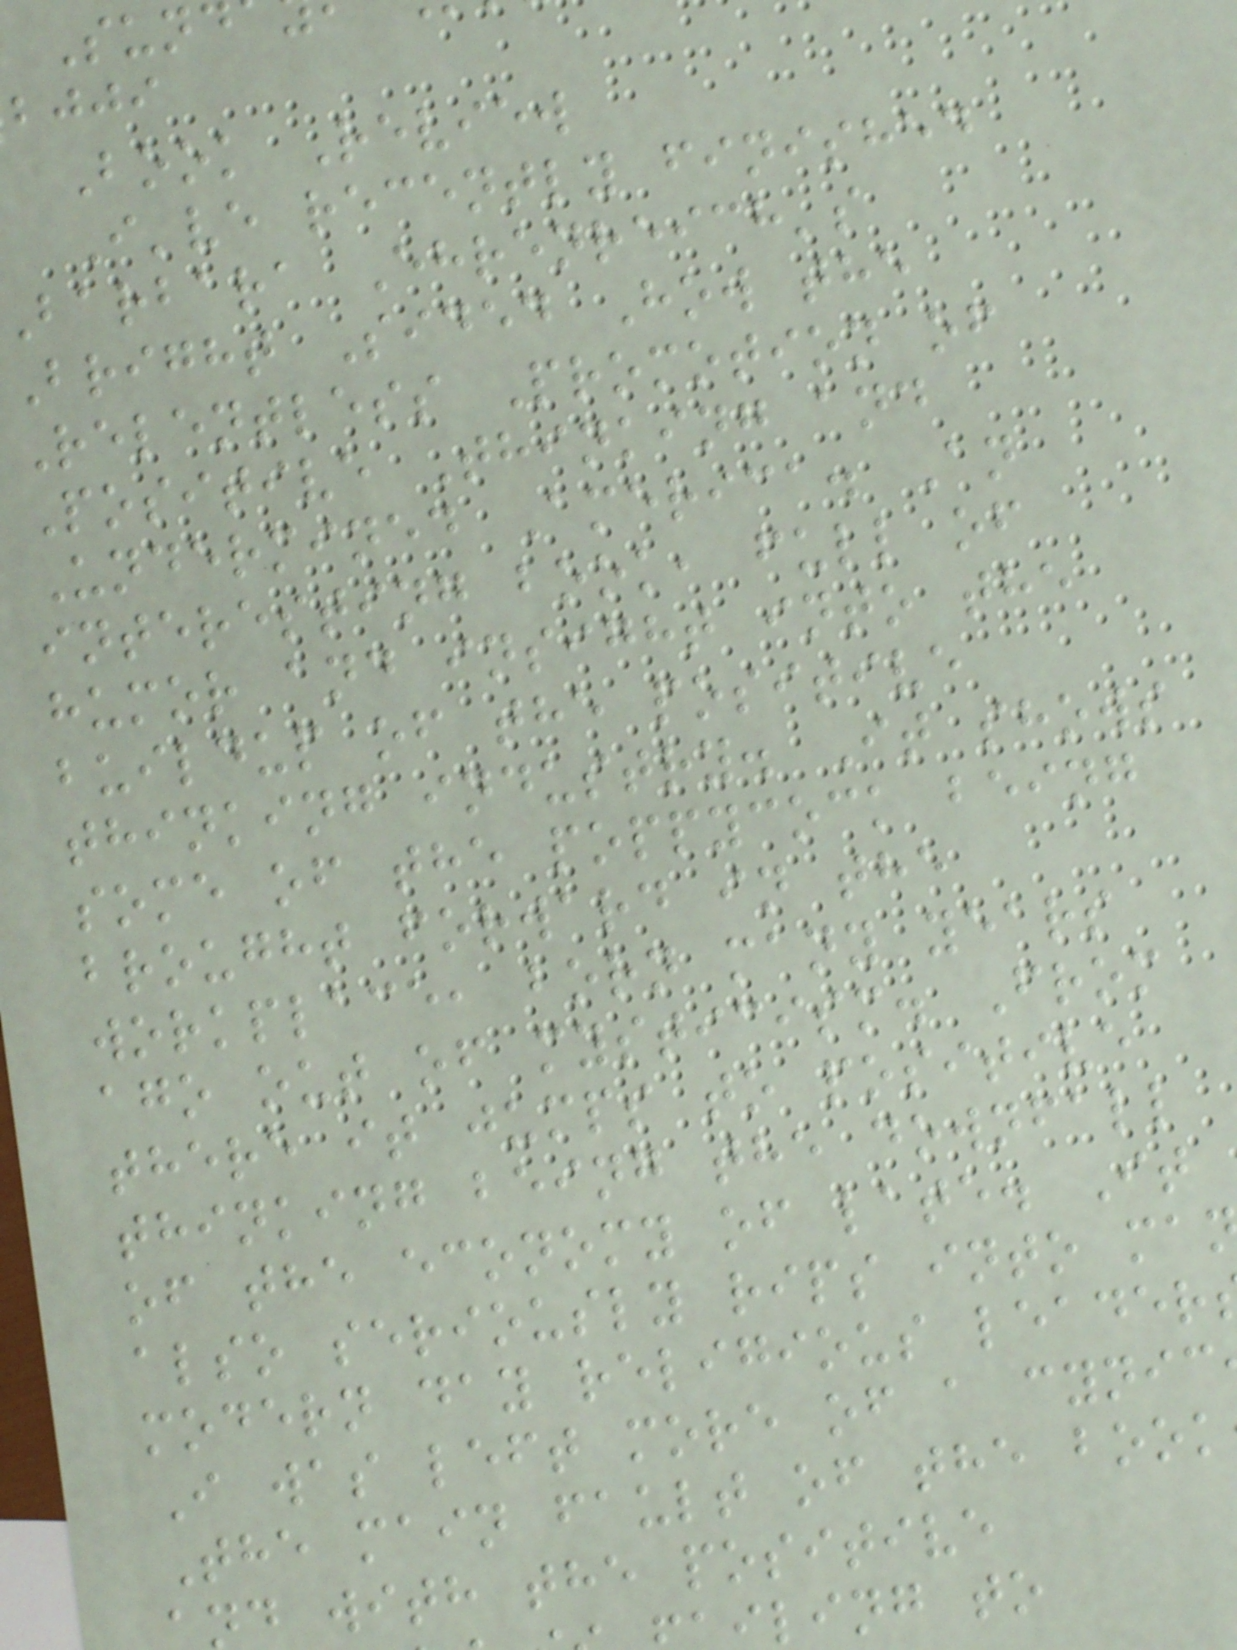bjji
Book Review
I've recently finished
barbara Ehrenreich's
Bright Sided How the
Relentless Promotion of
Positive Thinking and
Undermined America. An
interesting book, full of
humor and insight into the
buildup of the positive
thinking industry. It shows
some of the poppycock being
brought forward in the
workplace, born many years
ago out of mysticism. From
there it jumps to positive
thinking being the downfall
of the economy of late. It
also seriously rips into ma
modern day religious leader
I was left more of a cynic
The main fault of the book
d with the positive
ling to
